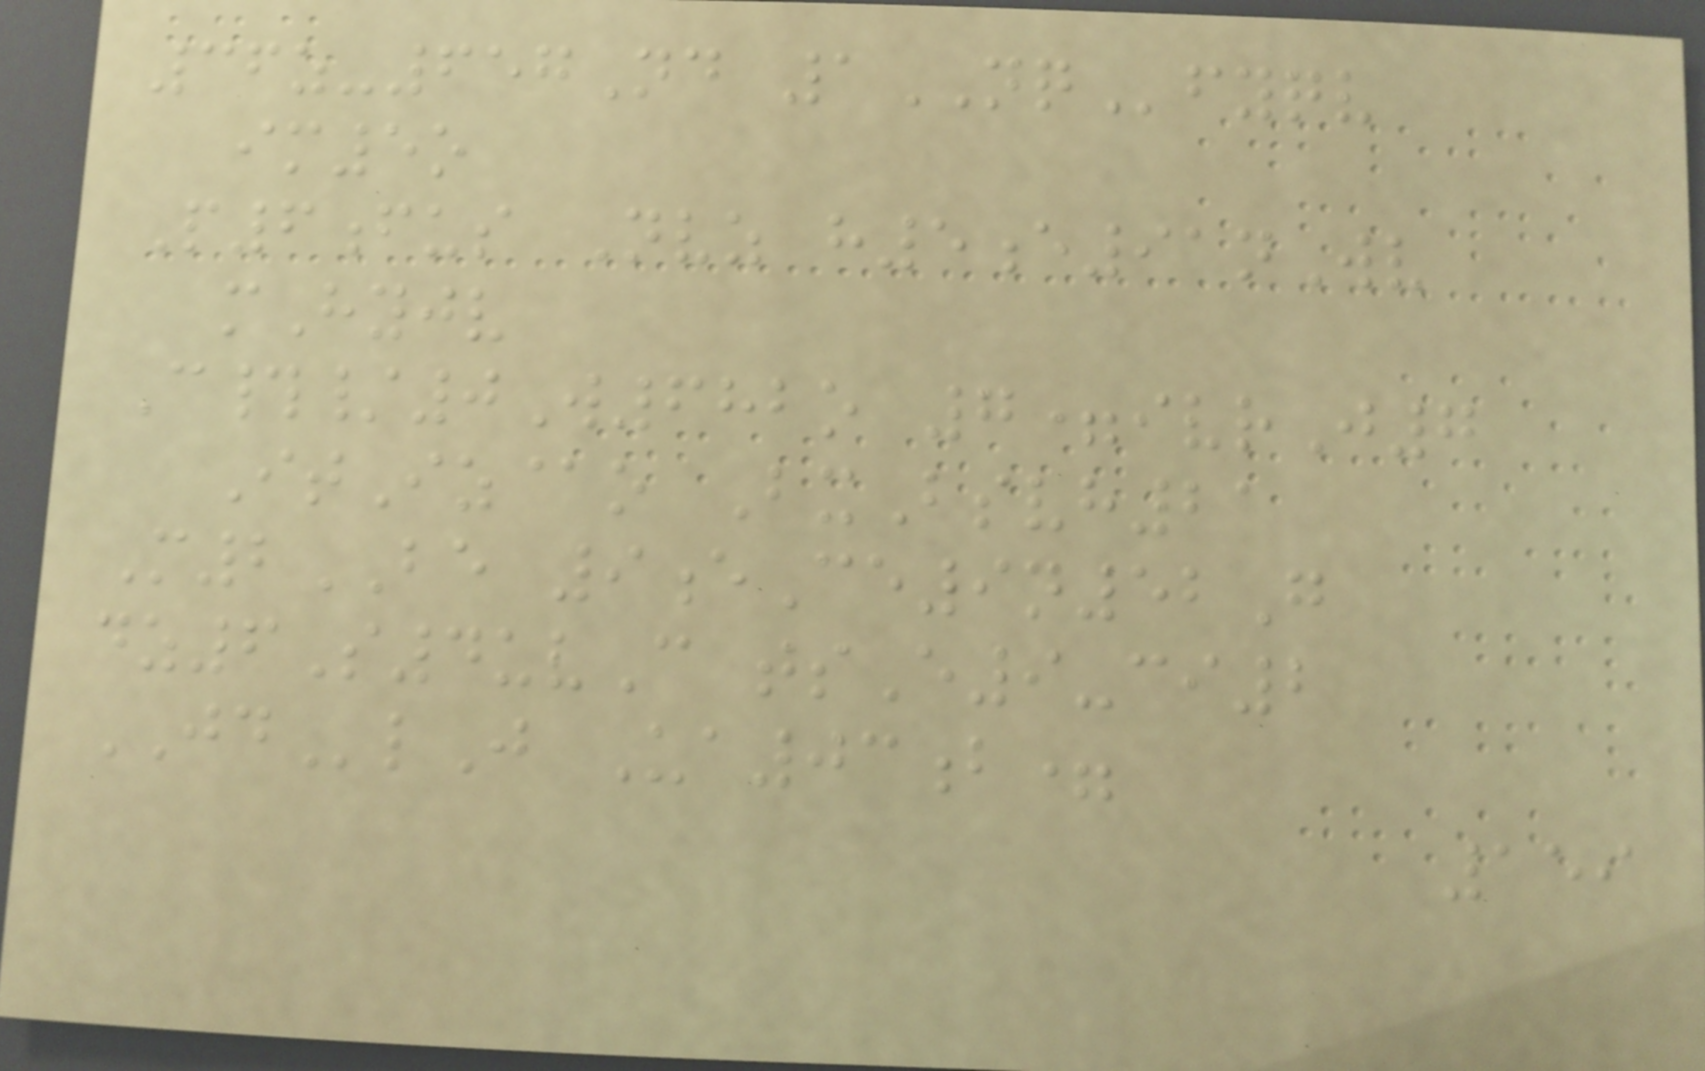36z-657Nd 1NQfyqv
im5o
P6fus Nvz h5e91nWv
mHyjv
C#/0W682o 7=ivrJ7
ItIz@o BxBsvh21
M2BE 9eCe9n52G
dz6S4uvC tsE9-ci2
JDlJ Ua03b=
159
